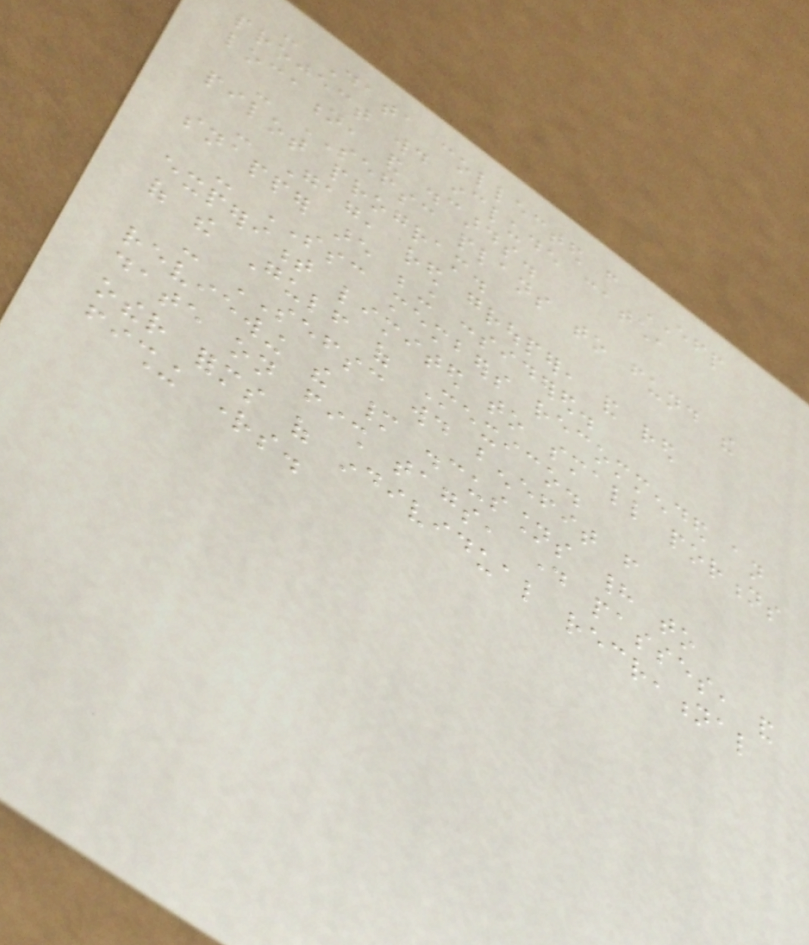- Data collected from EFP
project would include catch,
location, and discards.
- SEFSC plans to fund the
pilot program.
- Gag, red grouper, and red
snapper are being considered.
- SSC members recommended an
experiment limited to small portions
of the Gulf of Mexico.
- SEFSC would benefit from
reviewing the many discussions had to
date on fish tags, day passes, and
other forms of individual recreational
fishing rights.
